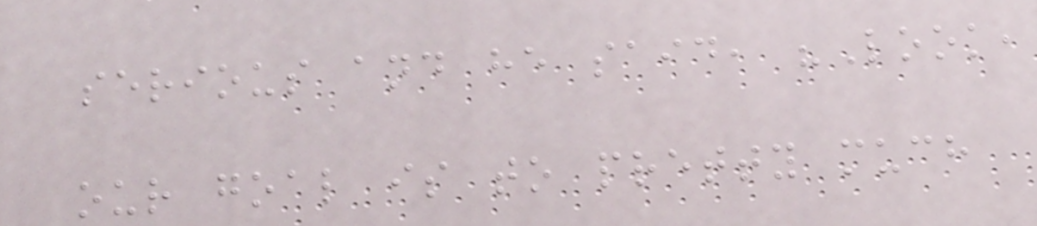serious and he said, "Look,
our goal is to pretty much
